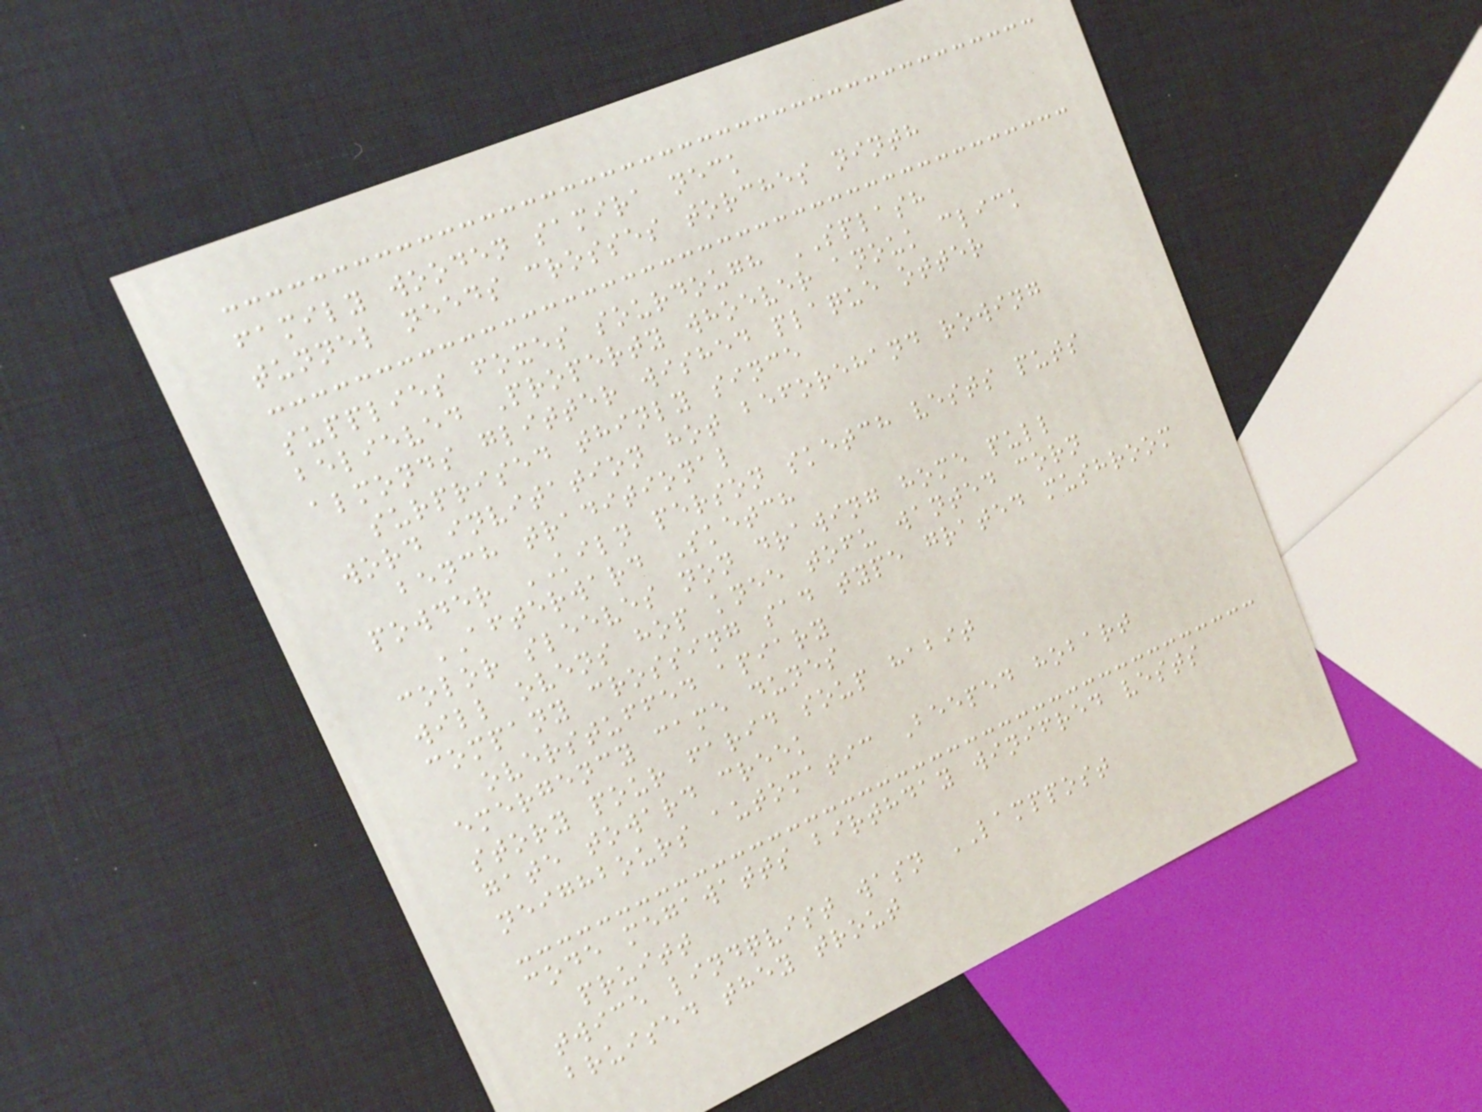family wooden samira neck
tunnel needs crosses torches ninth
supplies foxes sourdough SPLASH
believed Property whoever anouk click
almonds glitter wished plaque otter
surprised thinly since
word invitation hot beforehand rowing
bench traditional
powder KILN person sketch vests puts
AFTERWARD Sketch
color sleeves non drawing home pull
will ovens hop knee tofu wanted corn
company crossing sad type grated mushroom
overstuffed apiary
emergency came dunes
story pour farid soup habit
gate toward creek
neighbours automatic Beeped hobart
code megawatts birthday winifred vests
pruitt
twice lindqvist wasn LAMPPOST
bruised they trout
